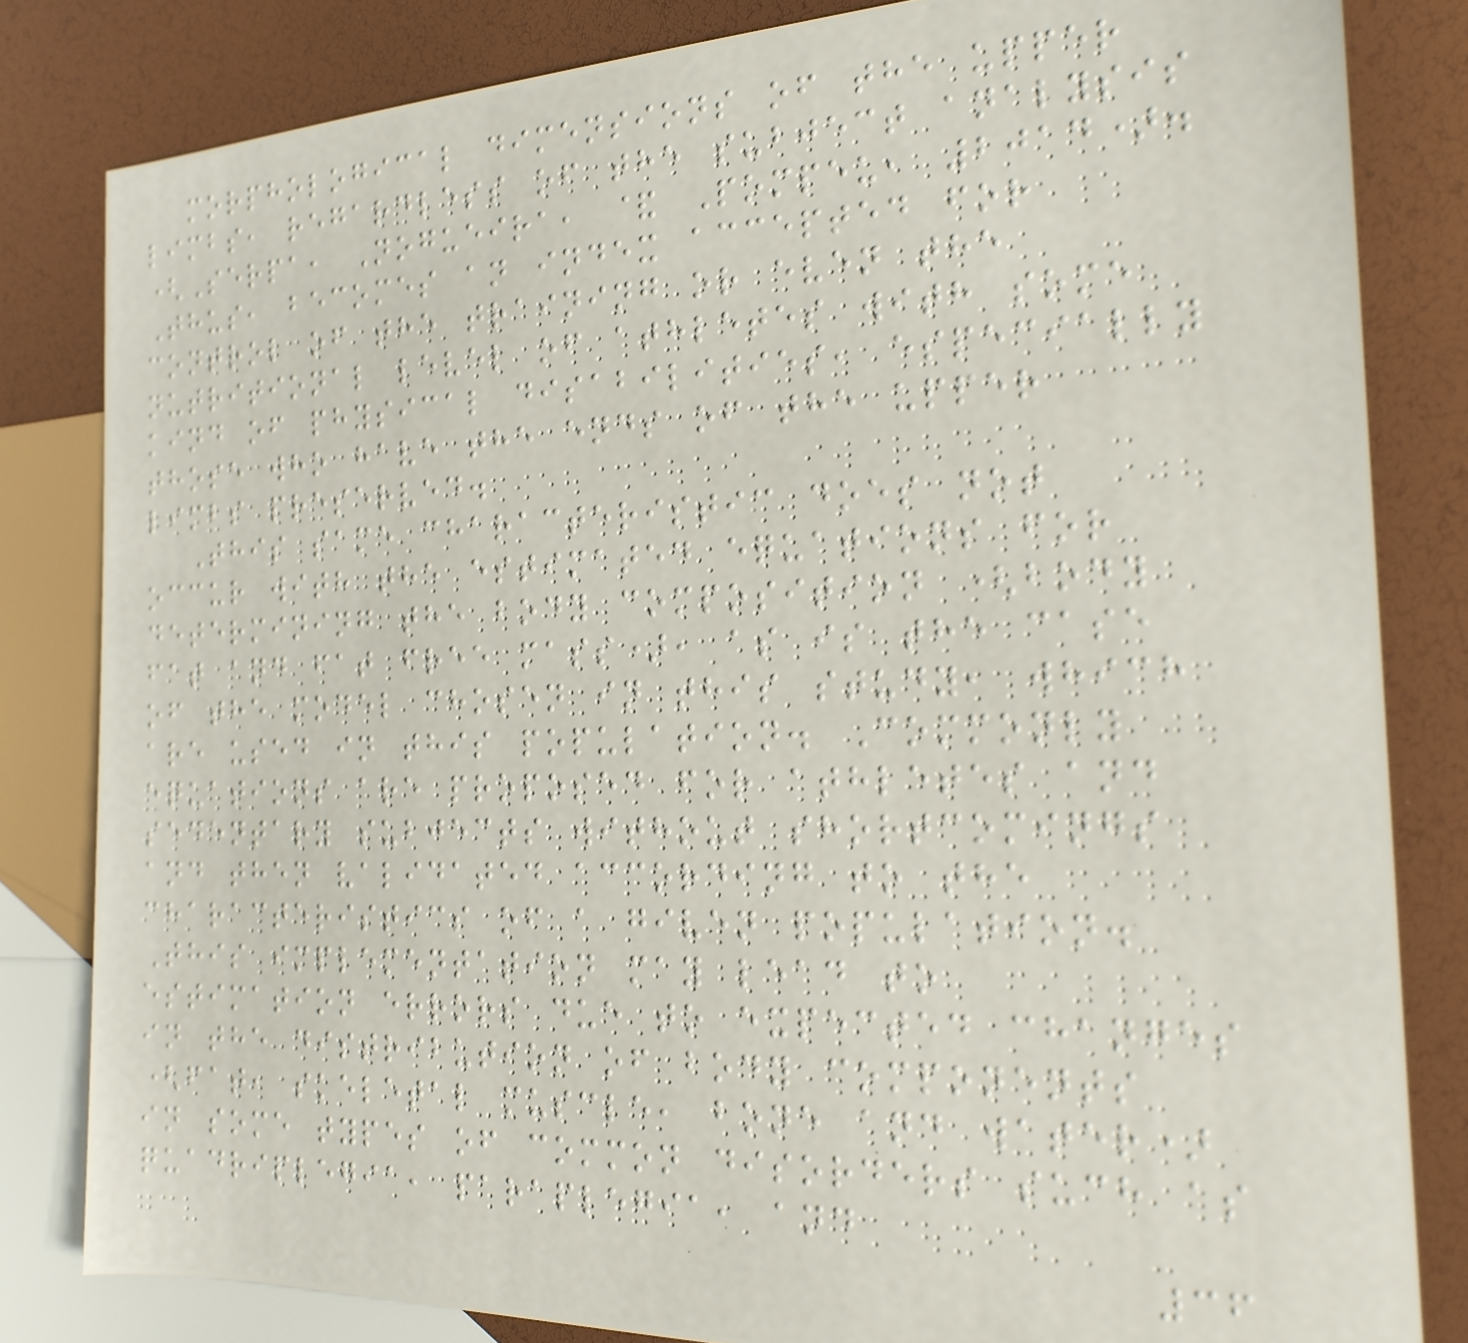morphological dimensions of the upper
limbs, regardless of the subject analysis
(Serpa, Nogueira, & Pompeu, 2014).
Thus, becomes an index accepted for
control of the training or even the
nutritional level of athletes with some
kind of physical disabilities, especially
those who have the ends of the upper
limbs preserved.
This same characteristic does not
occur with the estimated equations for
determining the body composition (body
fat and fat free mass), as is the case
of the model chosen in this study, which
are used in this population. Commonly
equations are proposed for athletes and
sedentary subjects without shortcomings
and then validated according to the
characteristics of a given population.
This implementation may lead to
estimation errors due to expected changes
in the distribution of body components
(fat, skeletal muscle, bone and water)
in some types of common disorders such as
quadriplegia, paraplegia, and
36
